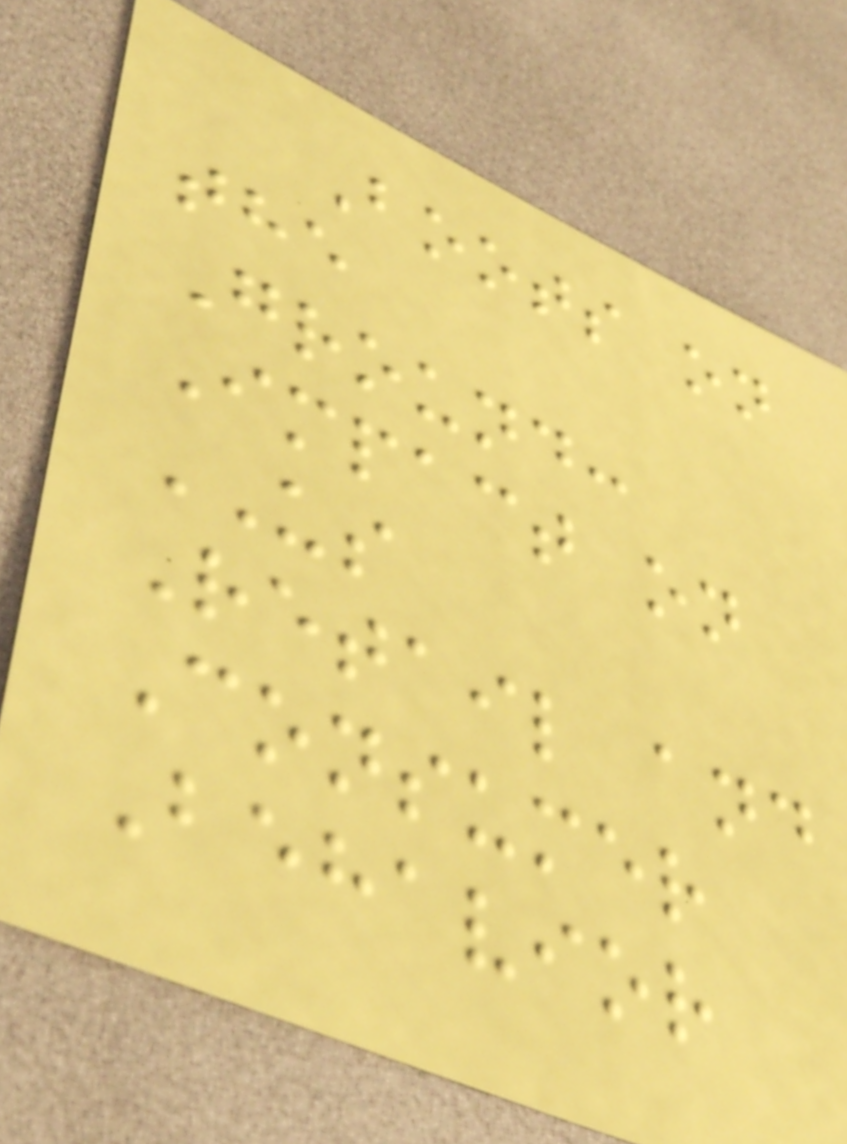Boots on
the
Ground:
Impact on
US
Retail and
Consumer
Behavior
